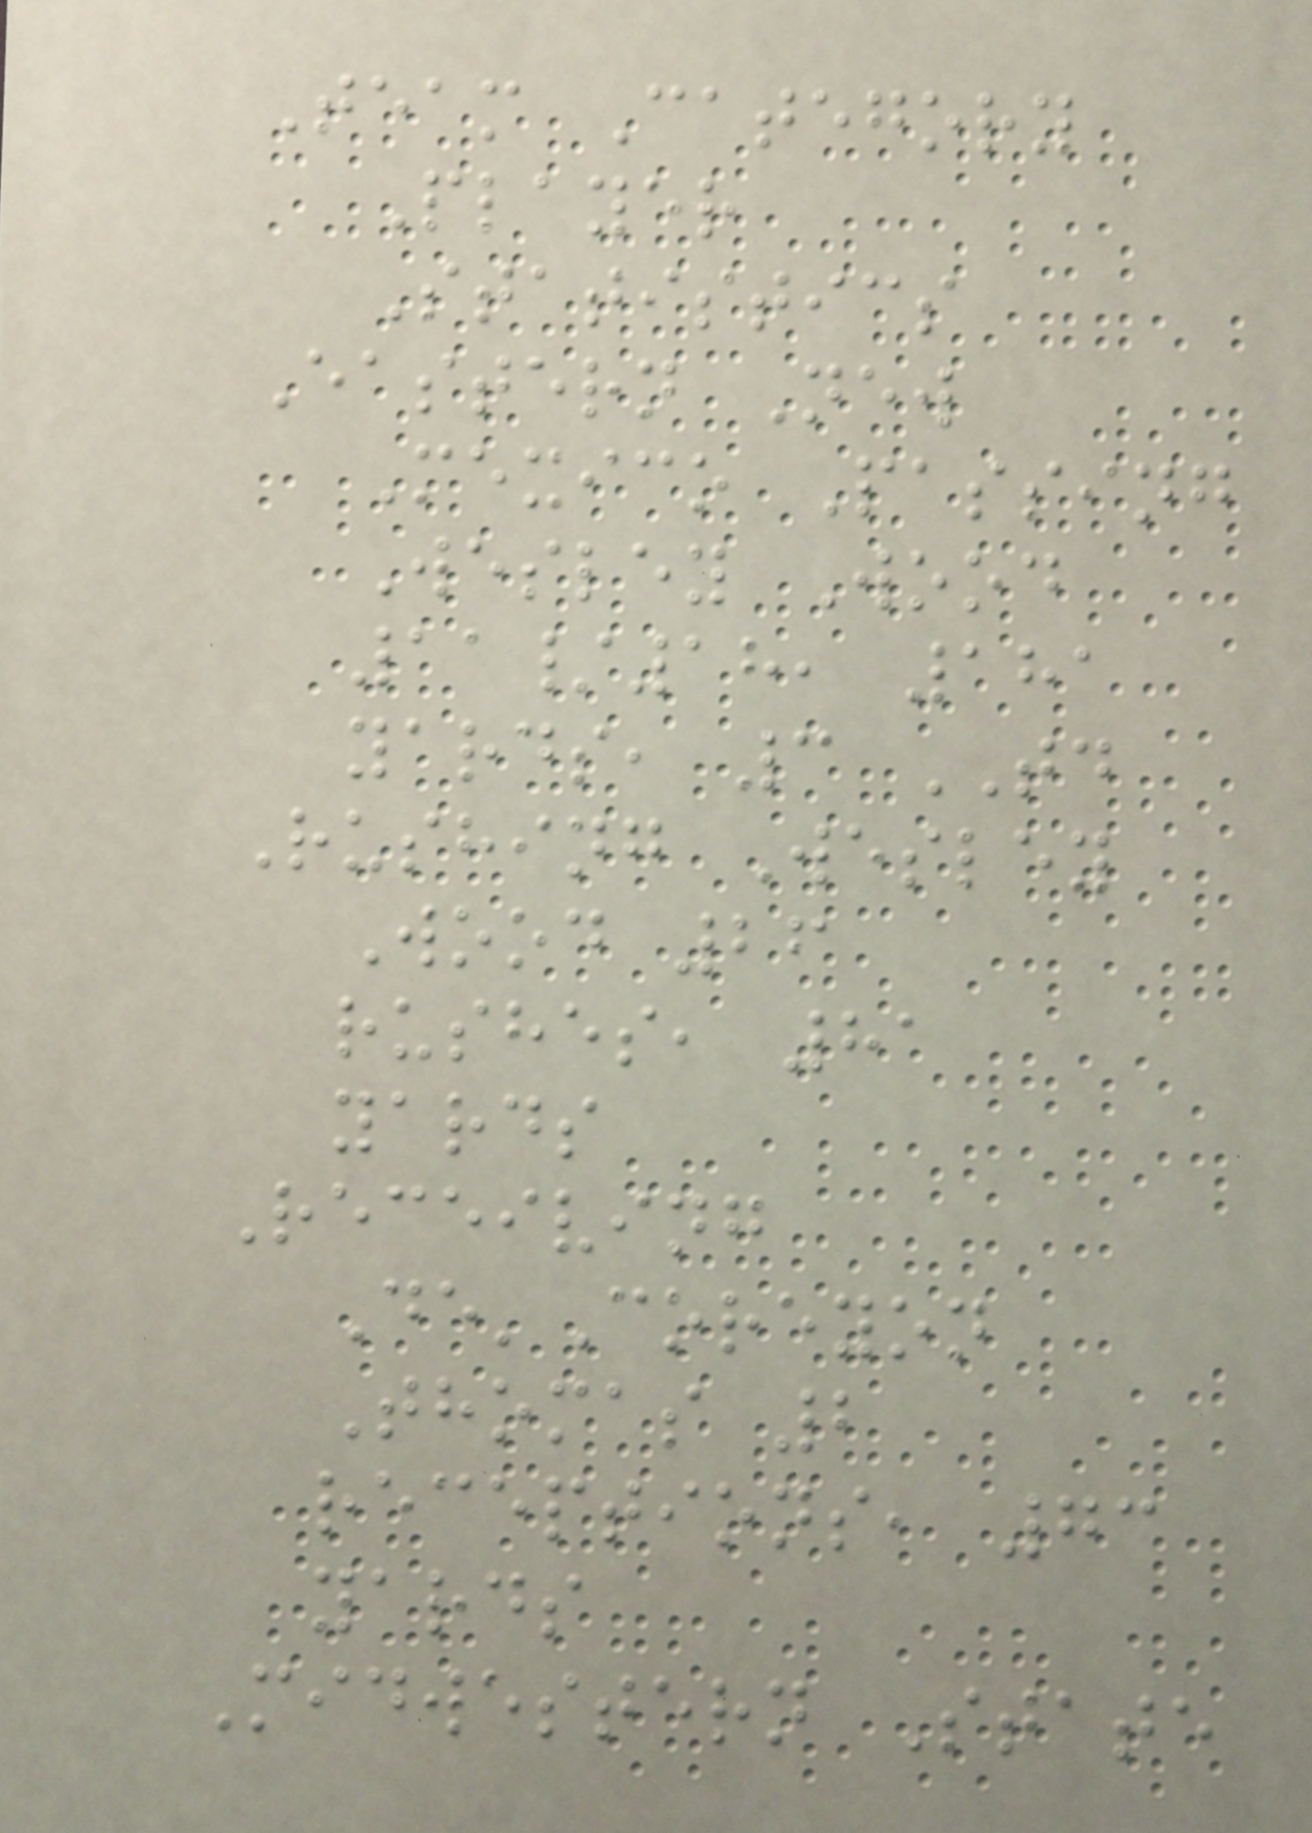Team Category
Player
Statistics
Eastern New
Mexico Passing
Wesley Wood
11/18, 181
yards, 3 TD
Rushing Wesley
Wood 26
rushes, 81
yards
Receiving
De'Coreyon
Thomas 2
receptions, 73
yards
Midwestern State
